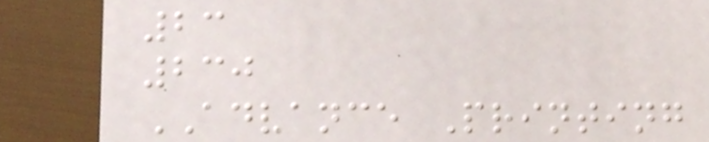23
230
ADVANCE Printing
